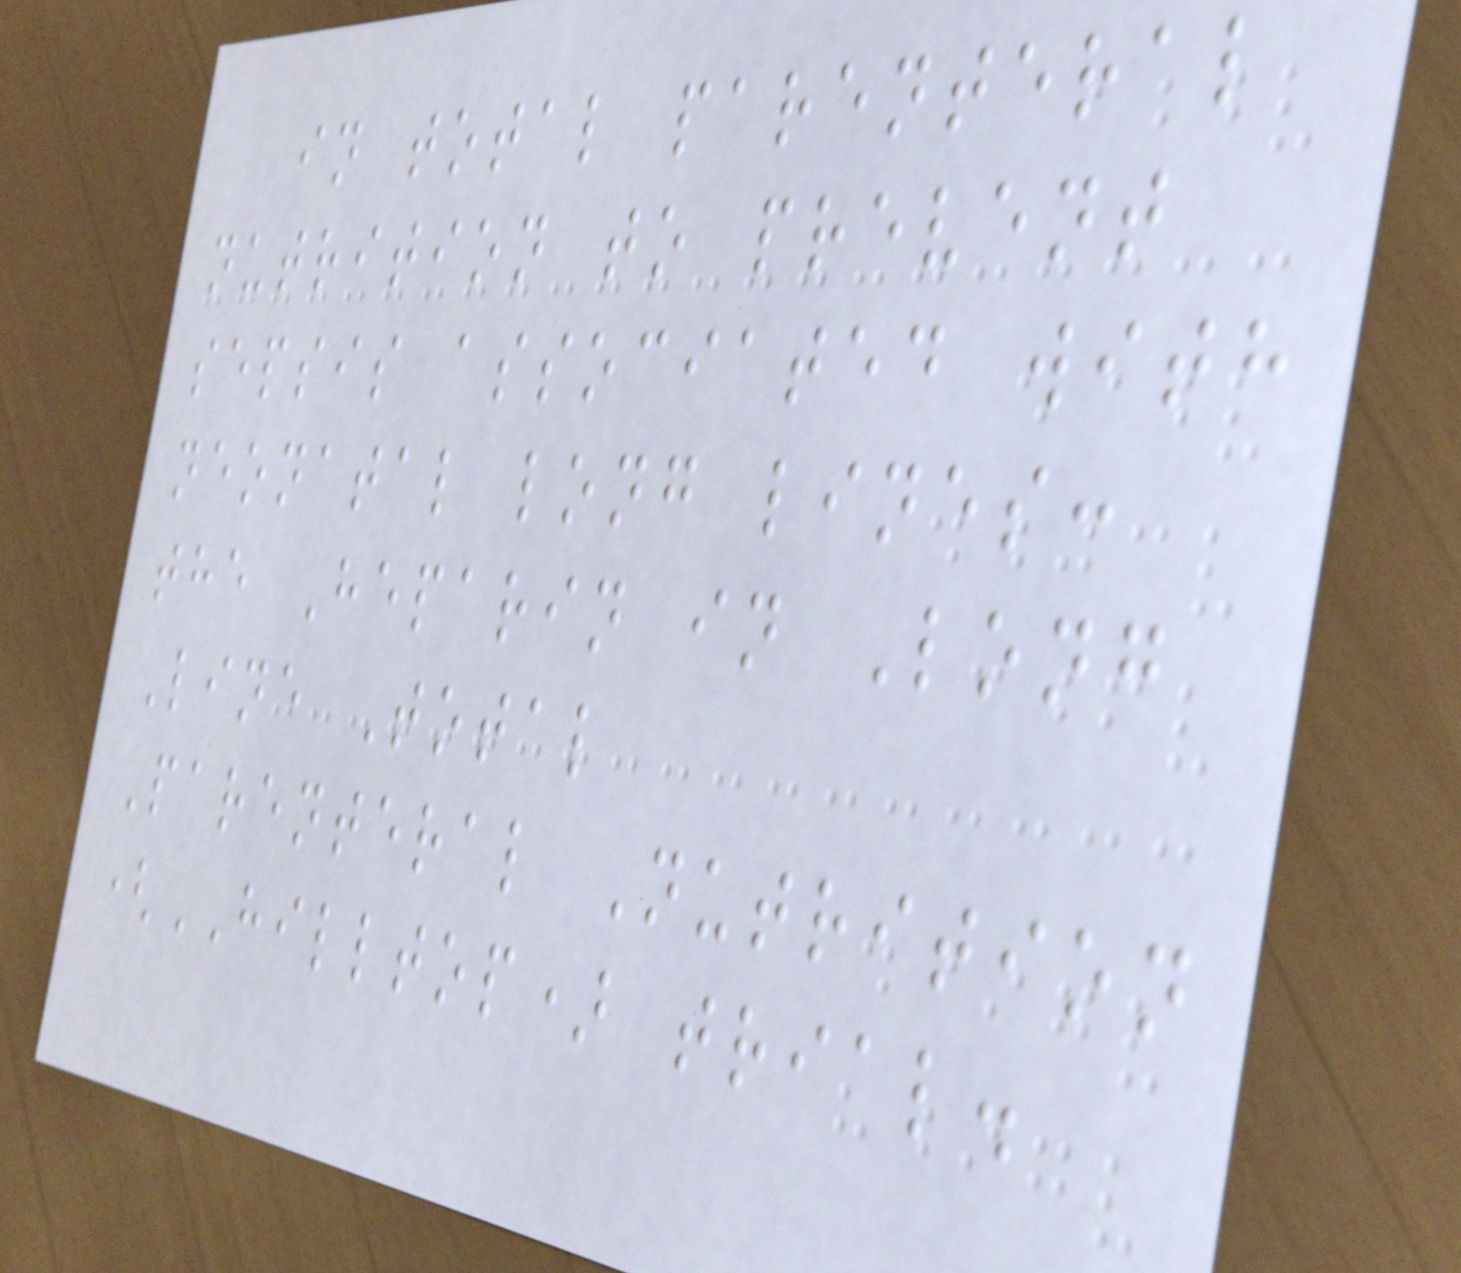in total parenteral
nutrition to prevent
sepsis associated with
neonatal long lines:
the Heparin in Long
Line Total
Parenteral Nutrition
(HILLTOP) trial.
